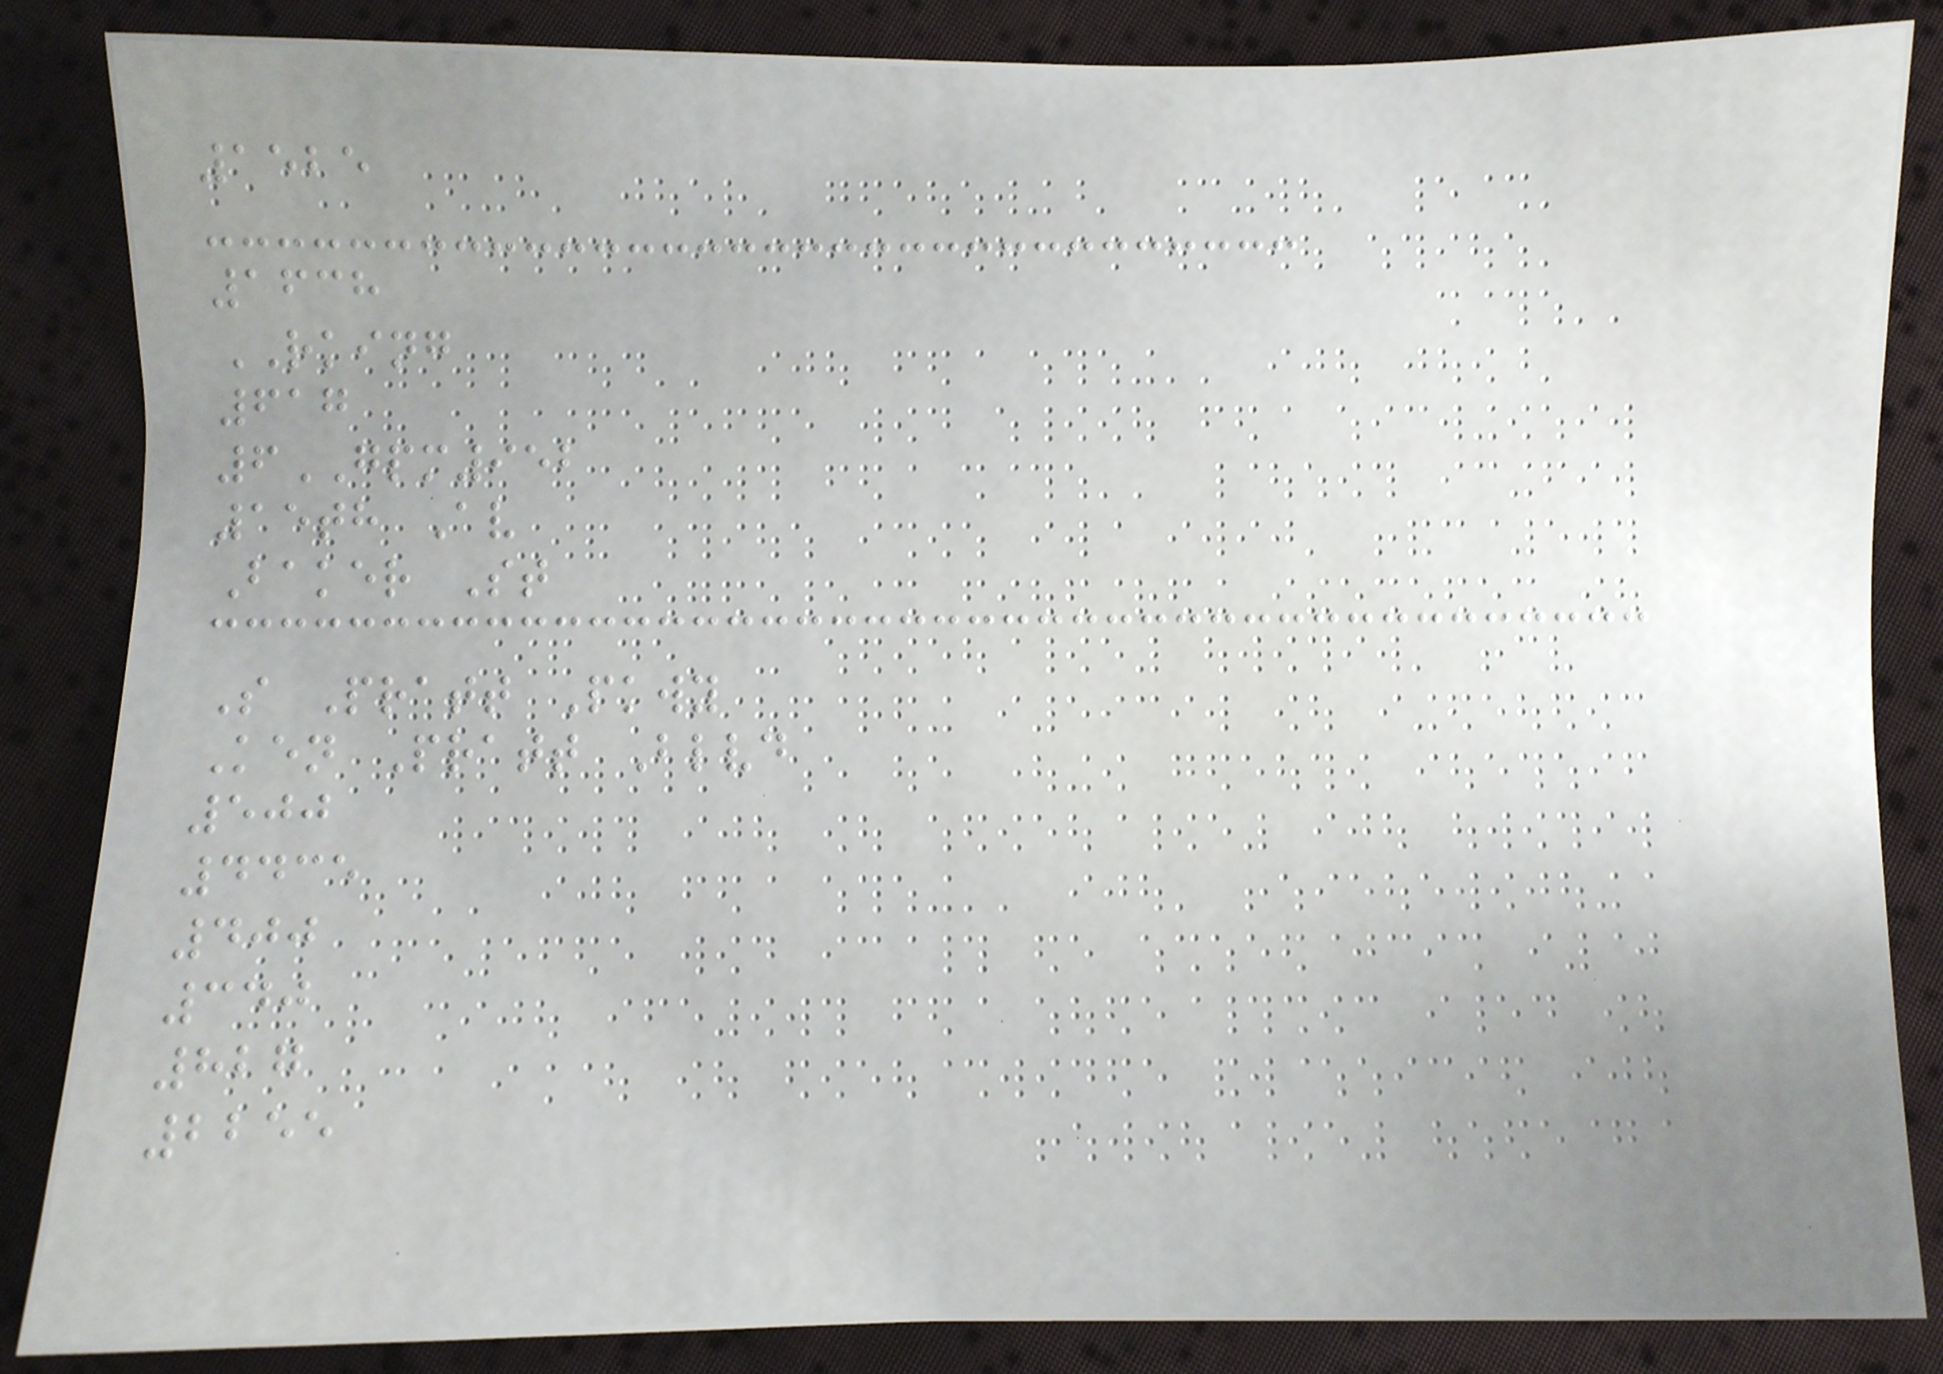1525
1638
RKING
617
6GPM952
15th Av
Baker St
S Pratt Pkwy
Ken Pratt Blvd
500
4435
400
340
827
2255
